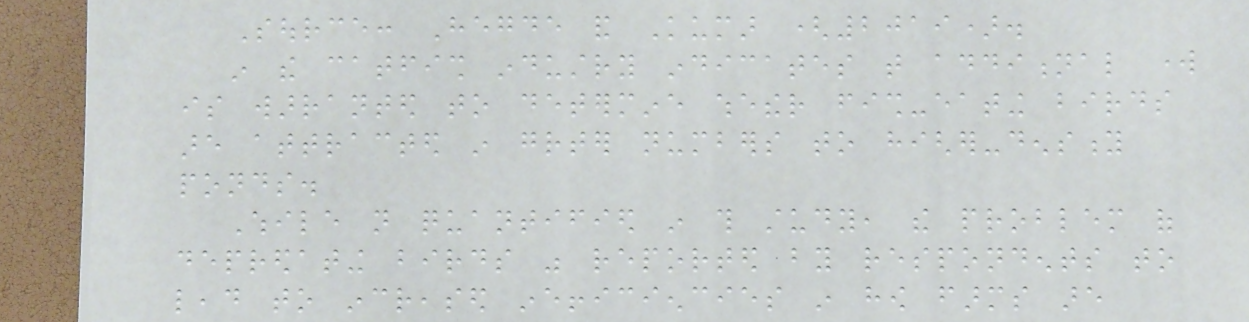Source: Hegde and Kumar (2019).
in the catfish industry indicates that additional work
is warranted to determine whether fish-eating birds
are attracted in greater numbers to higher-density
ponds.
While not quantified in this study, the problem of
depredating birds was reported by respondents to
lead to increased inefficiencies in how farms are
